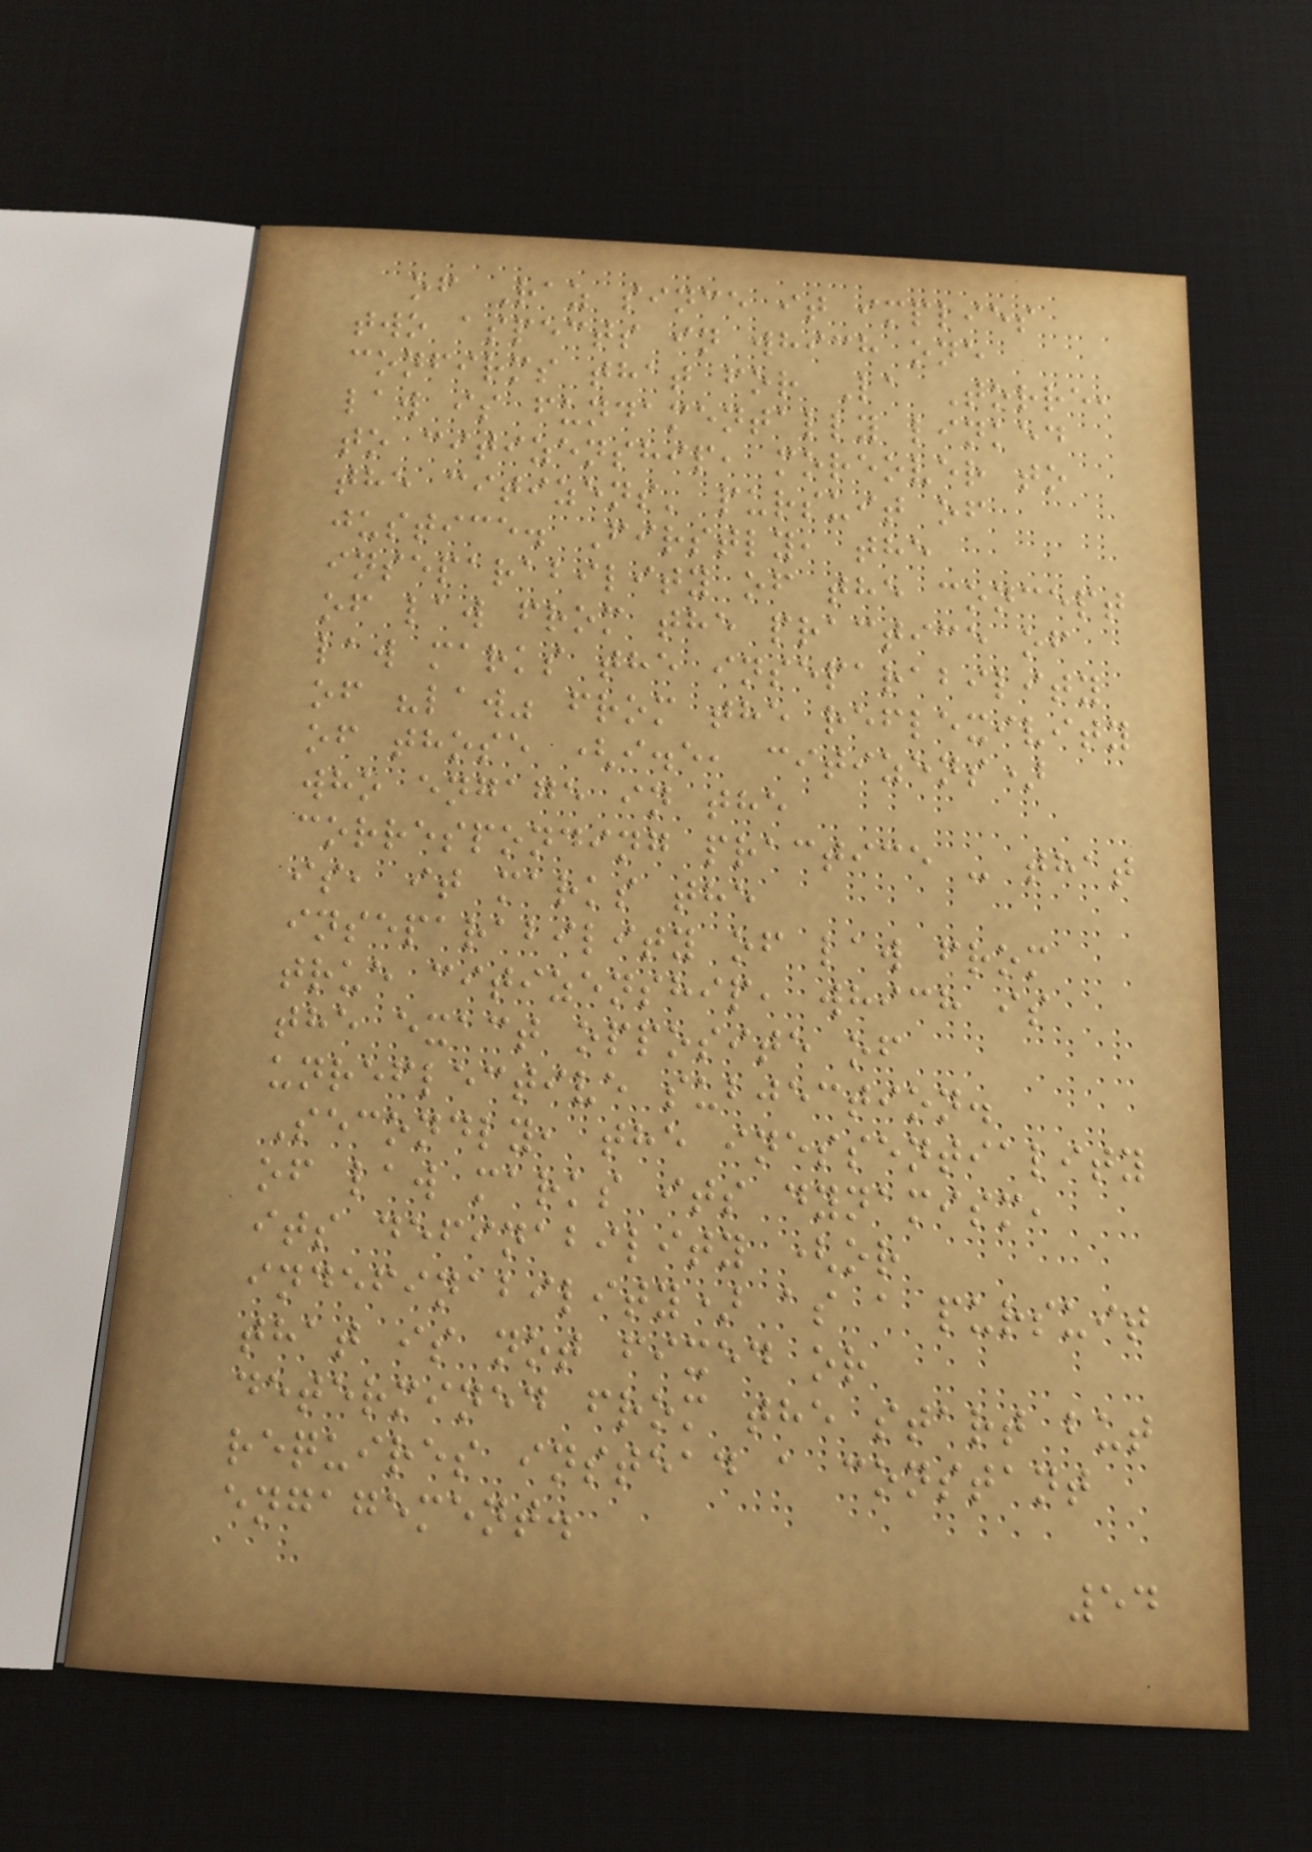of Raz since it implies
two aspects in which one
confirms that for La Torre,
law is fundamentally linked
to citizenship, moreover to
the citizens' pursuit of
justice. Firstly, the
inseparability of the concept
of law from the practice of
law marks the inseparability
of "law" from the reflexivity
of those (i.e, citizens)
who engage in the
corresponding practice - that
is, it marks the
inseparability of law from
true citizenship, which is
the exact opposite of
unreflective subjection.
Secondly, the inessentiality
of law marks its dynamism,
its definability (or
indefinability) as a pursuit
that is not fixed or
determined from the start but
requires instead a constant
engagement.
54
